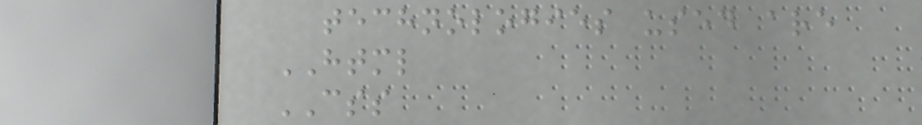technologies used are
HTML
CSS
